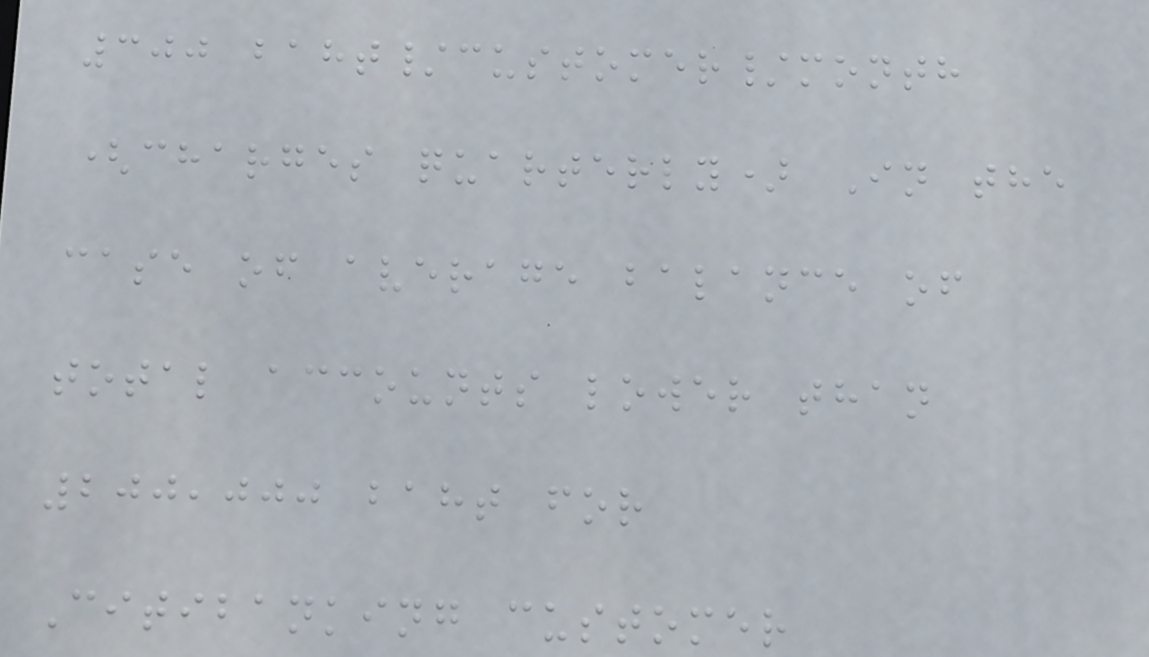300 baht/customer/month
(charges quarterly) In the
case of average balance of
total accounts lower than
200,000 baht for
Citibanking customer
